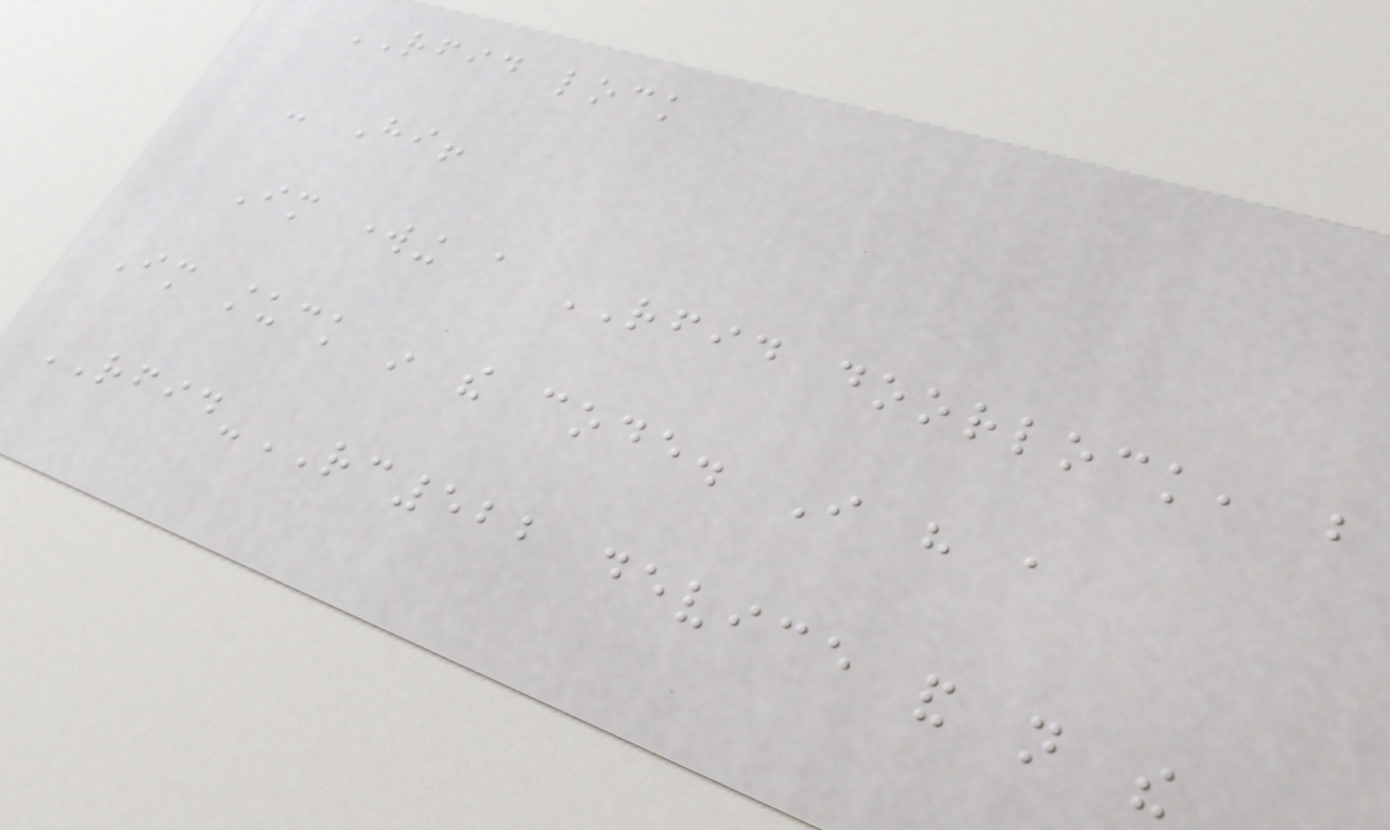RFID lock
- Hi!
Im working a RFID doorlock, but
Im stuck in the code. I have a
RFID-RC522 device and not the
